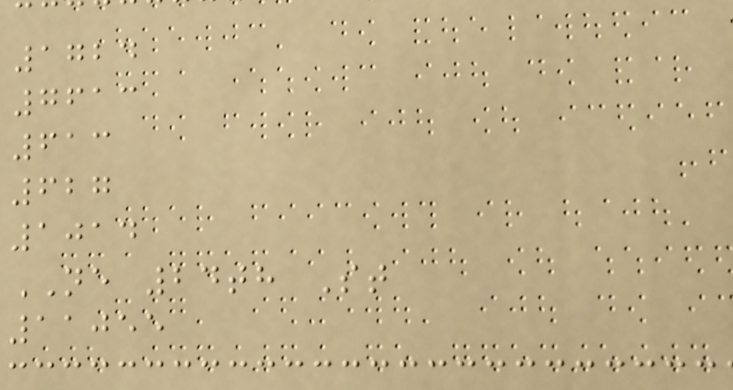1724
7613
613
627
1014
NE 24th St
11055
